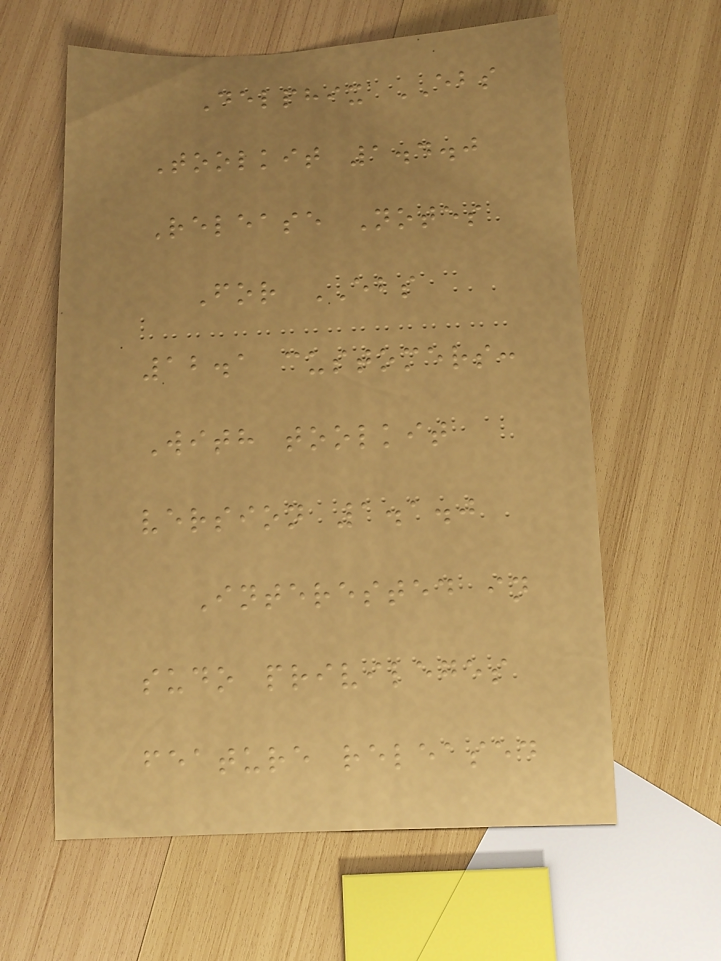Delphix EBS
Toolkit 1.4.0
Release Notes
For EBS
12.1 customers:
With toolkit
version 1.1.0
Interested in
sudo privileges
feature released
